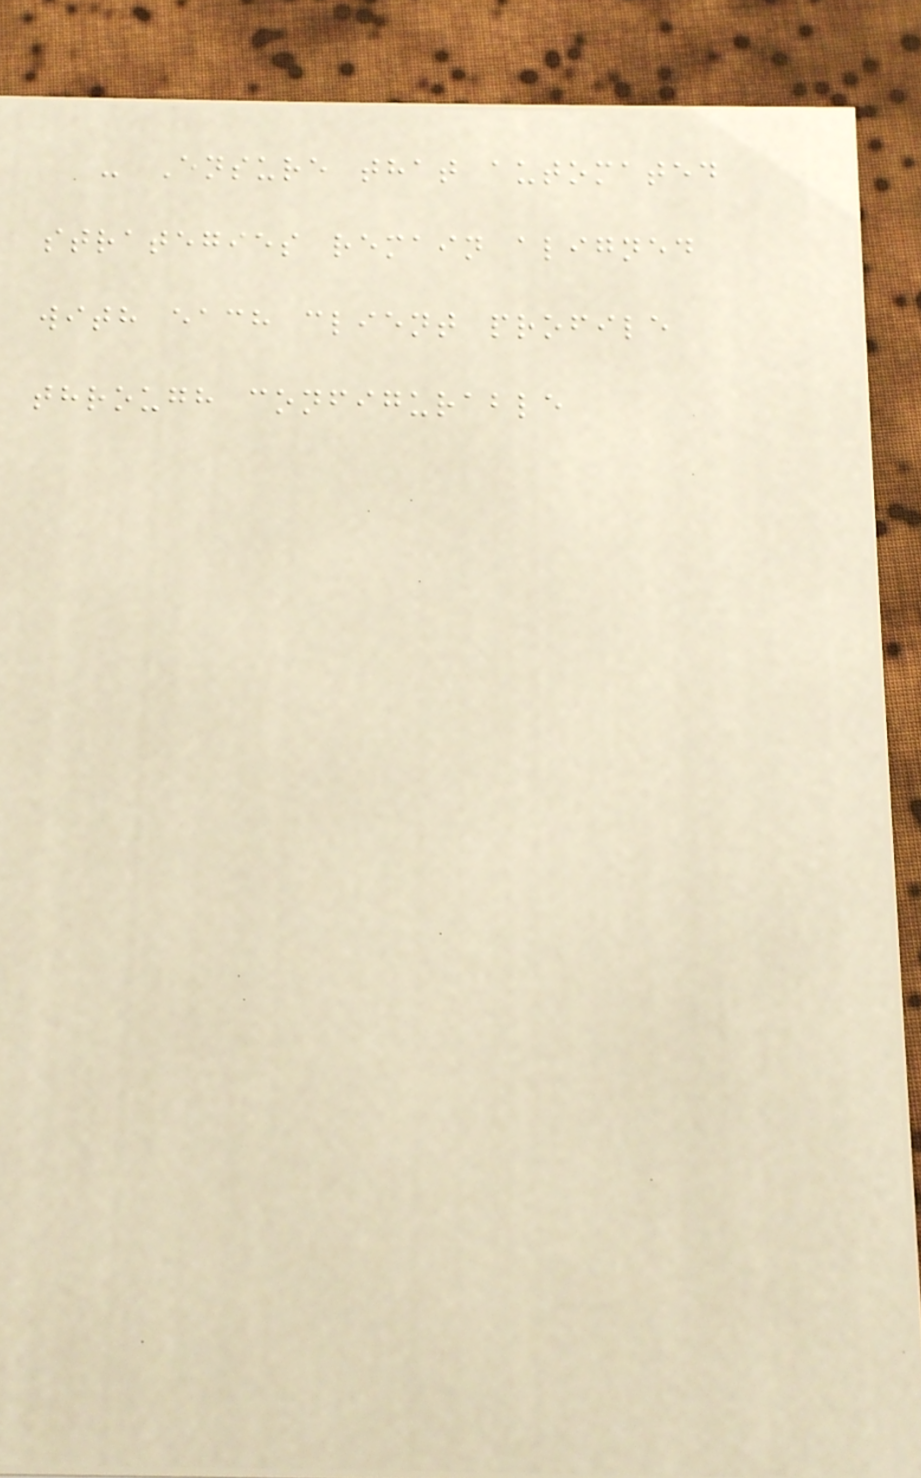- Ensure that automated
strategies remain aligned
with each client profile
through configurable
